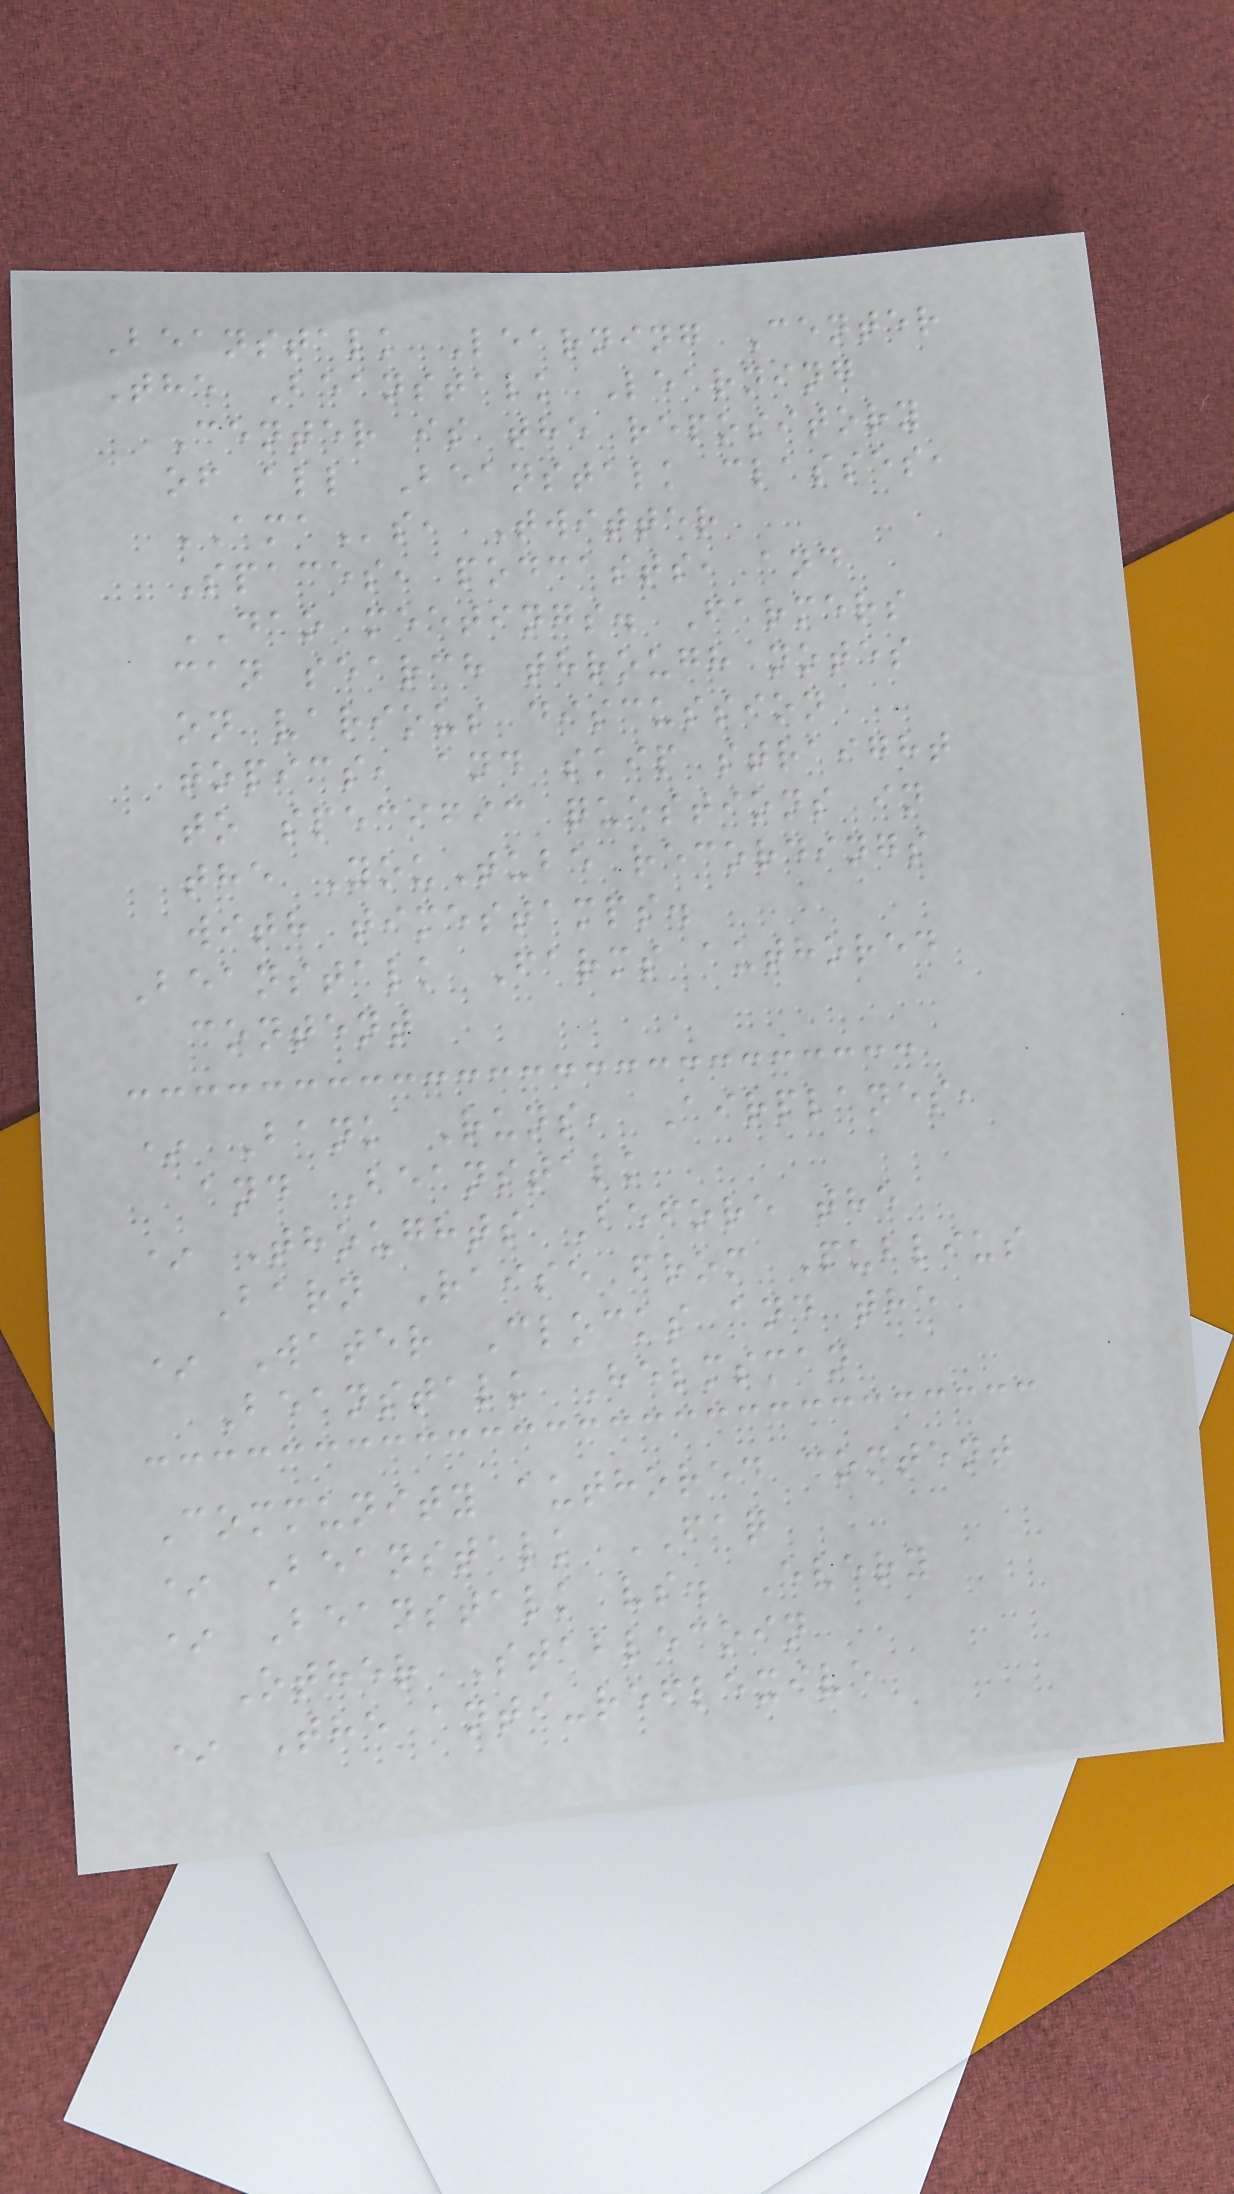Beanstalk Learning Center
The Beanstalk Learning
Center is the repository
of all Beanstalk classes,
AMAs, Twitter
Spaces, podcasts, and
DAO meetings. Farmers
can search through notes
on various discussion
topics, and skip straight
to specific questions in
the YouTube recordings
with timestamps.
Beanstalk Farms authored
content
* Bank Runs, Airplanes,
and Beanstalk
* Thoughts Before the
Barn Raise from Publius
* Water Clocks and the
Beanstalk Helmsman
Community authored content
* Beanstalk FAQ
* Beanstalk vs. Every
Other Stablecoin
* The anti-reflexive
